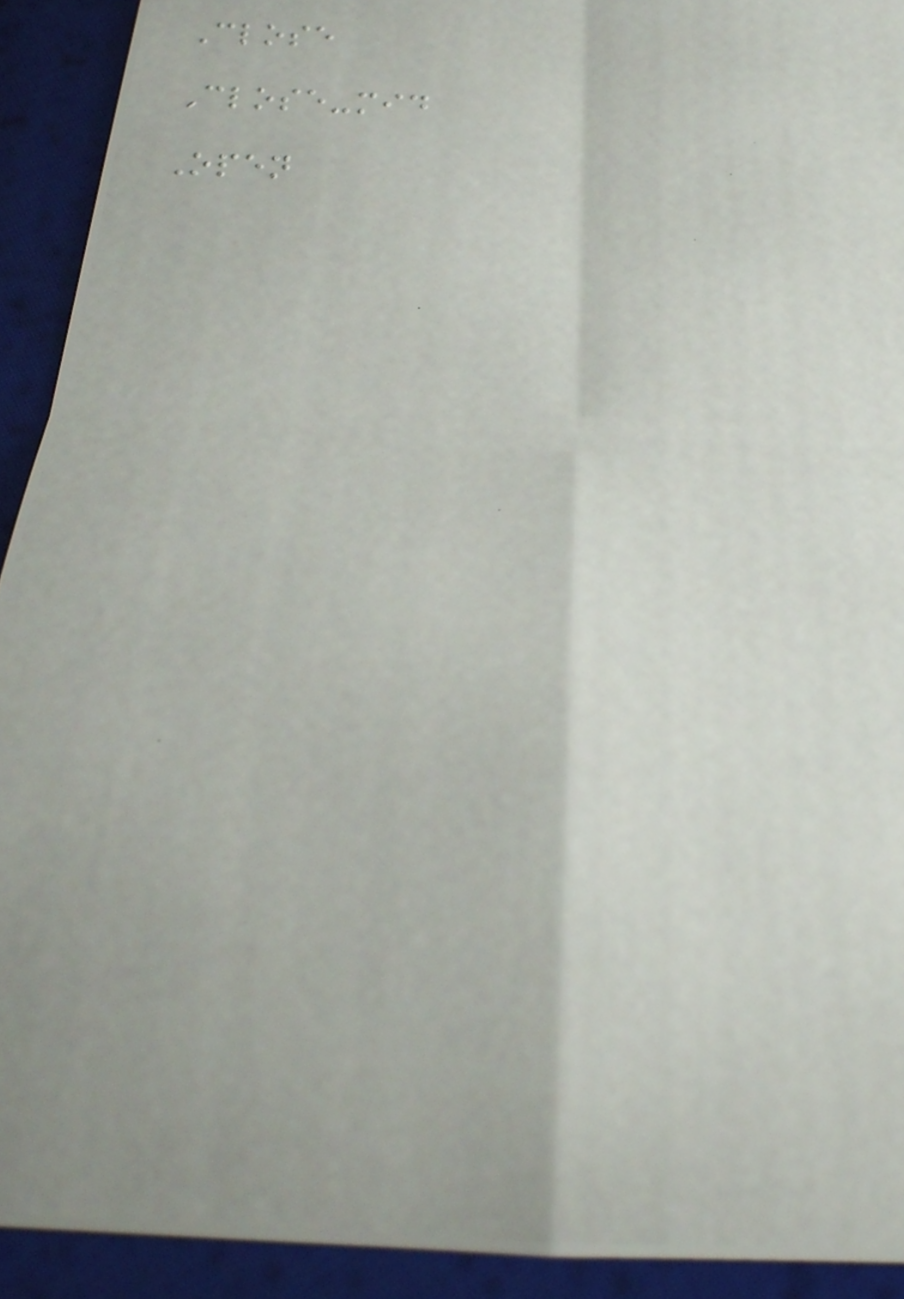Close
Close-mid
Open
